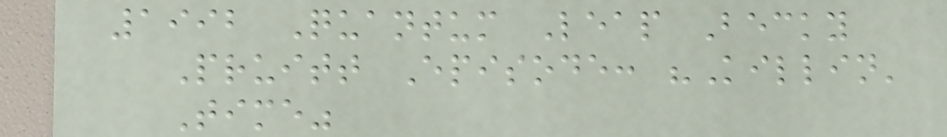1992 Quantum Leap Becky
Pruitt Episode: "Killin'
Time"
